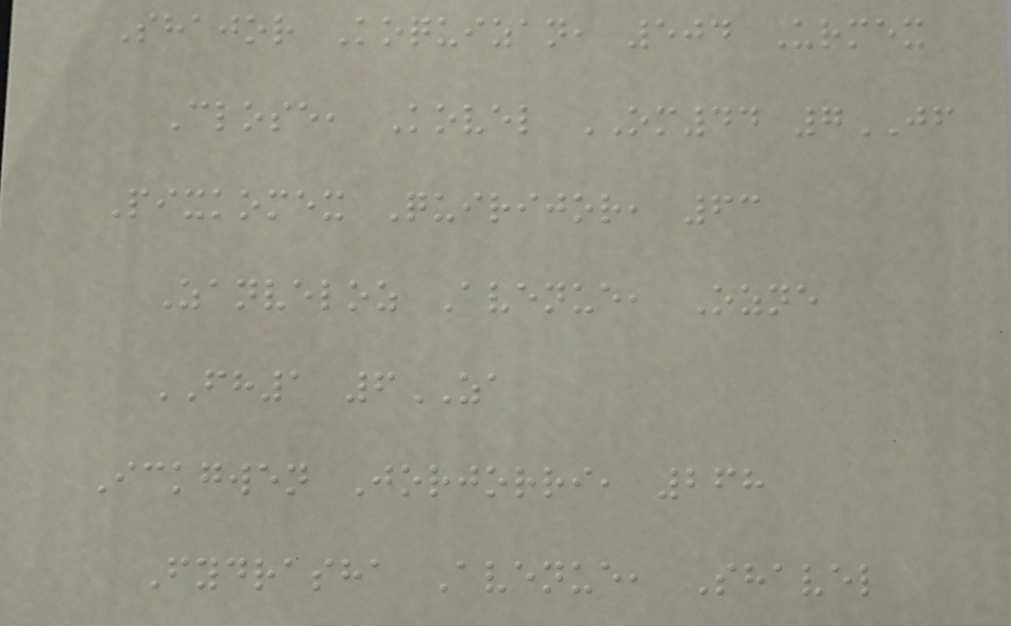Shajor Koquizan, 504 Urmex
Close, Kovel OM44 7JF
Pixkomex Quirijor, 63
Zanveloz Avenue, Ozne
FH1 6ZA
Ickgwen Jorjorri, 268
Fydrasha Avenue, Shavel
